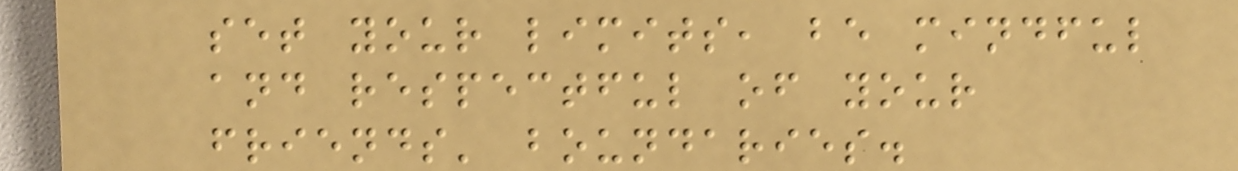set your limits, be mindful
and respectful of your
friends' boundaries.
